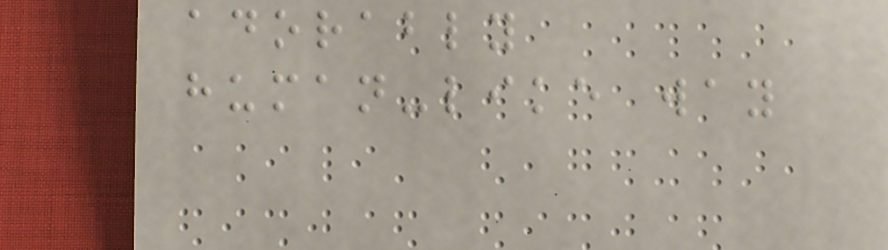adorably
human-like way
